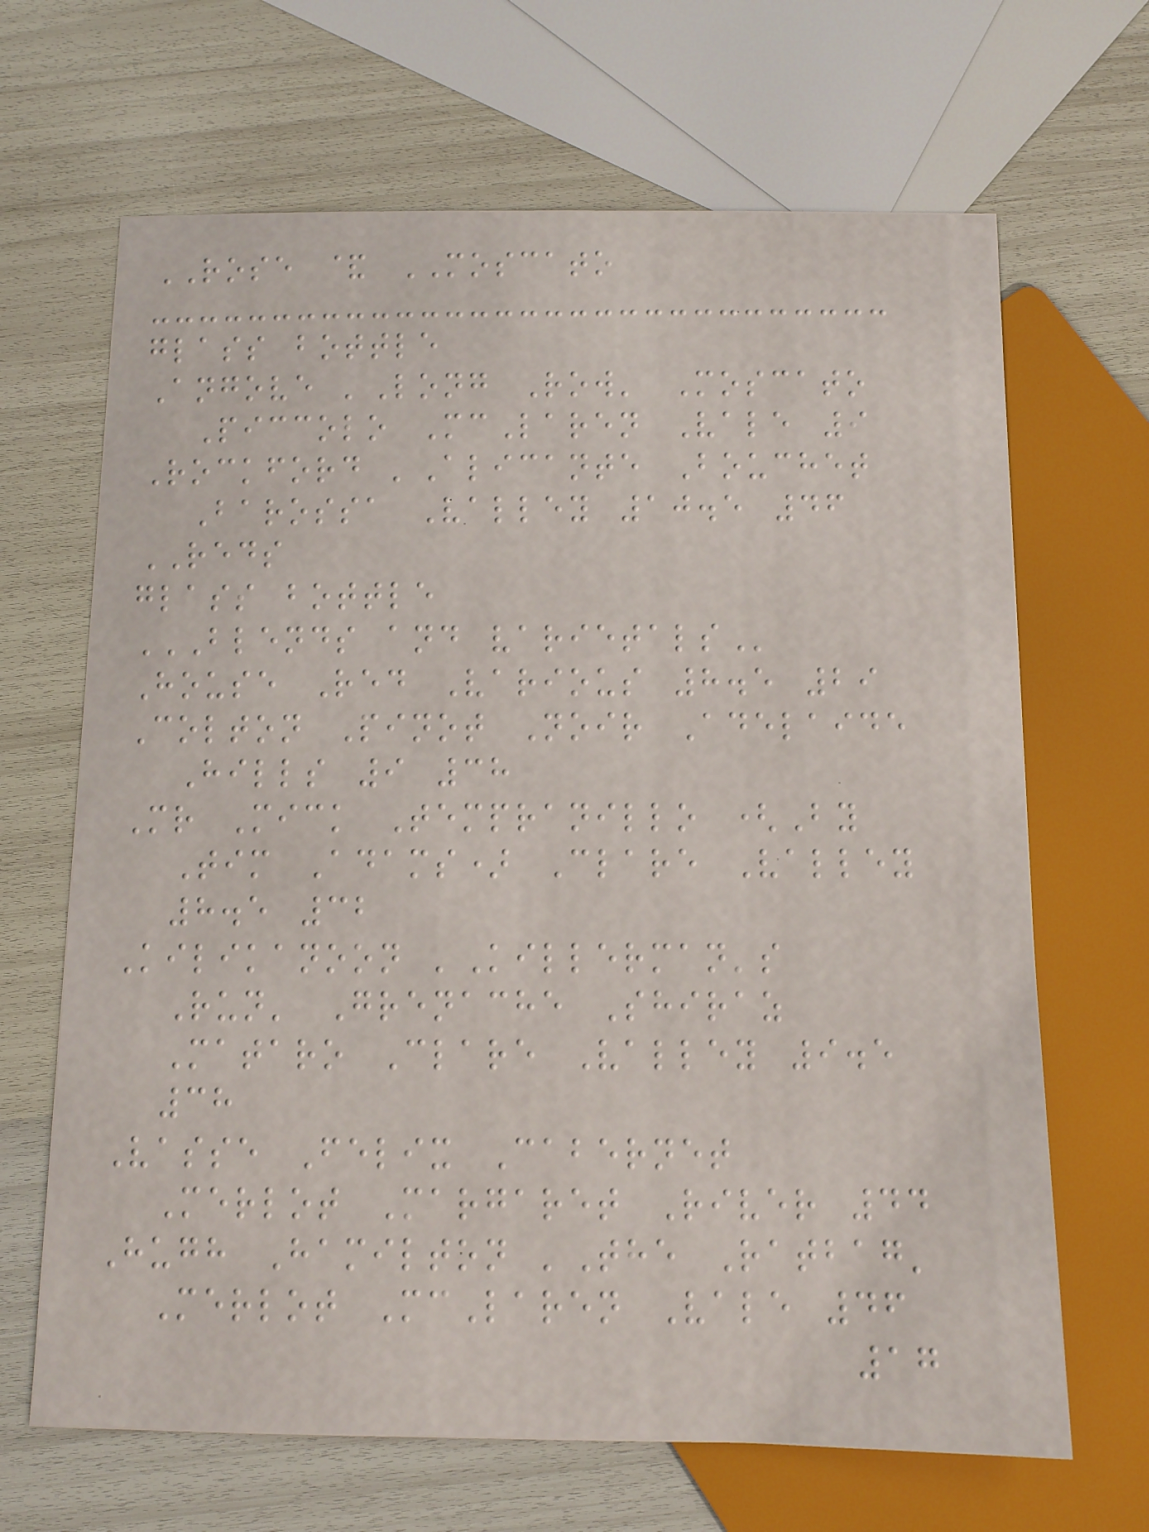ROSE & MOSCATO
glass bottle
Angove 'Long Row' Moscato
Piccolo McLaren Vale 9
Rockford 'Alicante Bouchet
Barossa Valley 10.5 46
REDS
glass bottle
BLENDS AND VARIETALS
House Red Various 8.5 29
Colton Pinot Noir Adelaide
Hills 9 38
Mr Mick Tempranillo (By
Tim Adams) Clare Valley
8.5 32
Kilikanoon 'Killerman's
Run' Grenache Shiraz
Mataro Clare Valley 9.5
38
Vasse Felix Cabernet
Merlot Margaret River 44
Hugh Hamilton 'The Ratbag'
Merlot McLaren Vale 46
17
